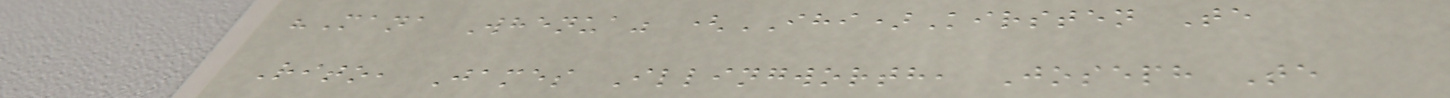"Mana Whenua" (IHI)Kirsten Te
Rito, James Illingworth, Joseph Te
